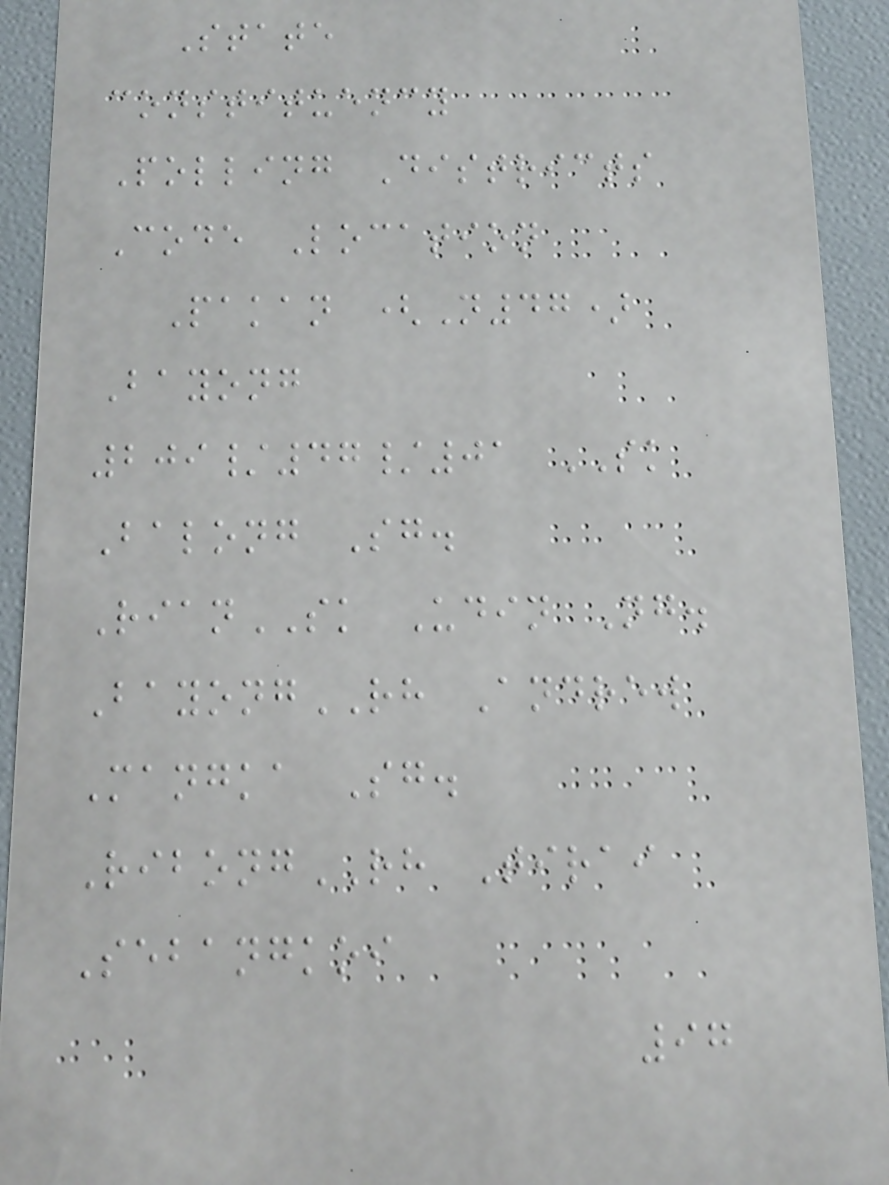State
constituency
Polling Districts
Code Location
Pakan (N47)
Bayong
209/47/01 SK
Balong Sg.
RianSK Udin Ng.
BayongRH Andrew
Mangka Sg.
RibongRH Tirai
Sebangkoi
97
